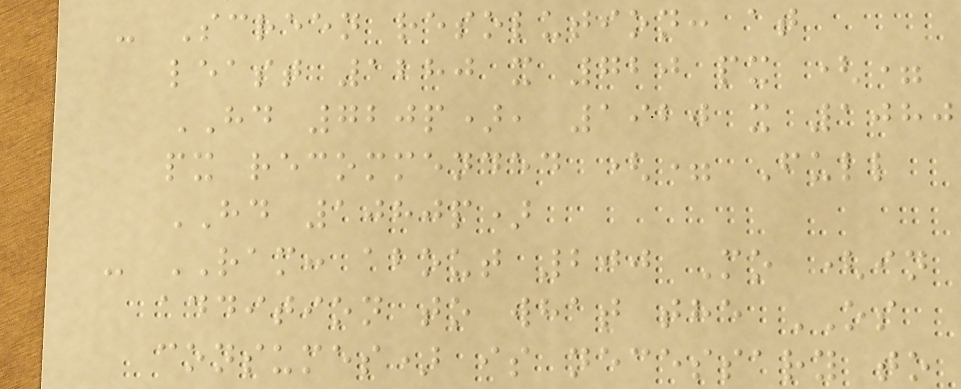- Screen resolution: at
least 1280 x 720 px (=
HD 720p), 1920 x 1080
px recommended (= Full
HD 1080p)
- RAM: about 200 Mo (in
addition to what the OS
consumes) is necessary to
